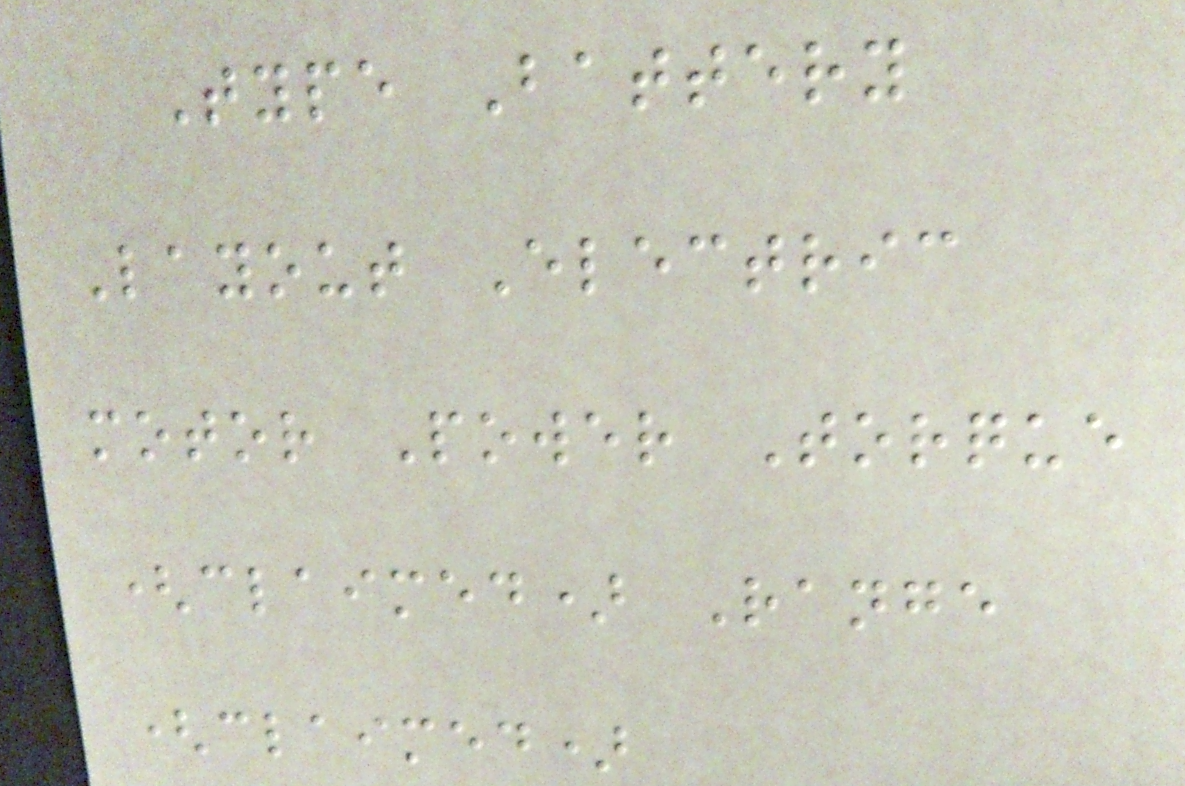Type Battery
Layout Electric
motor Power Torque
(claimed) Range
(claimed)
